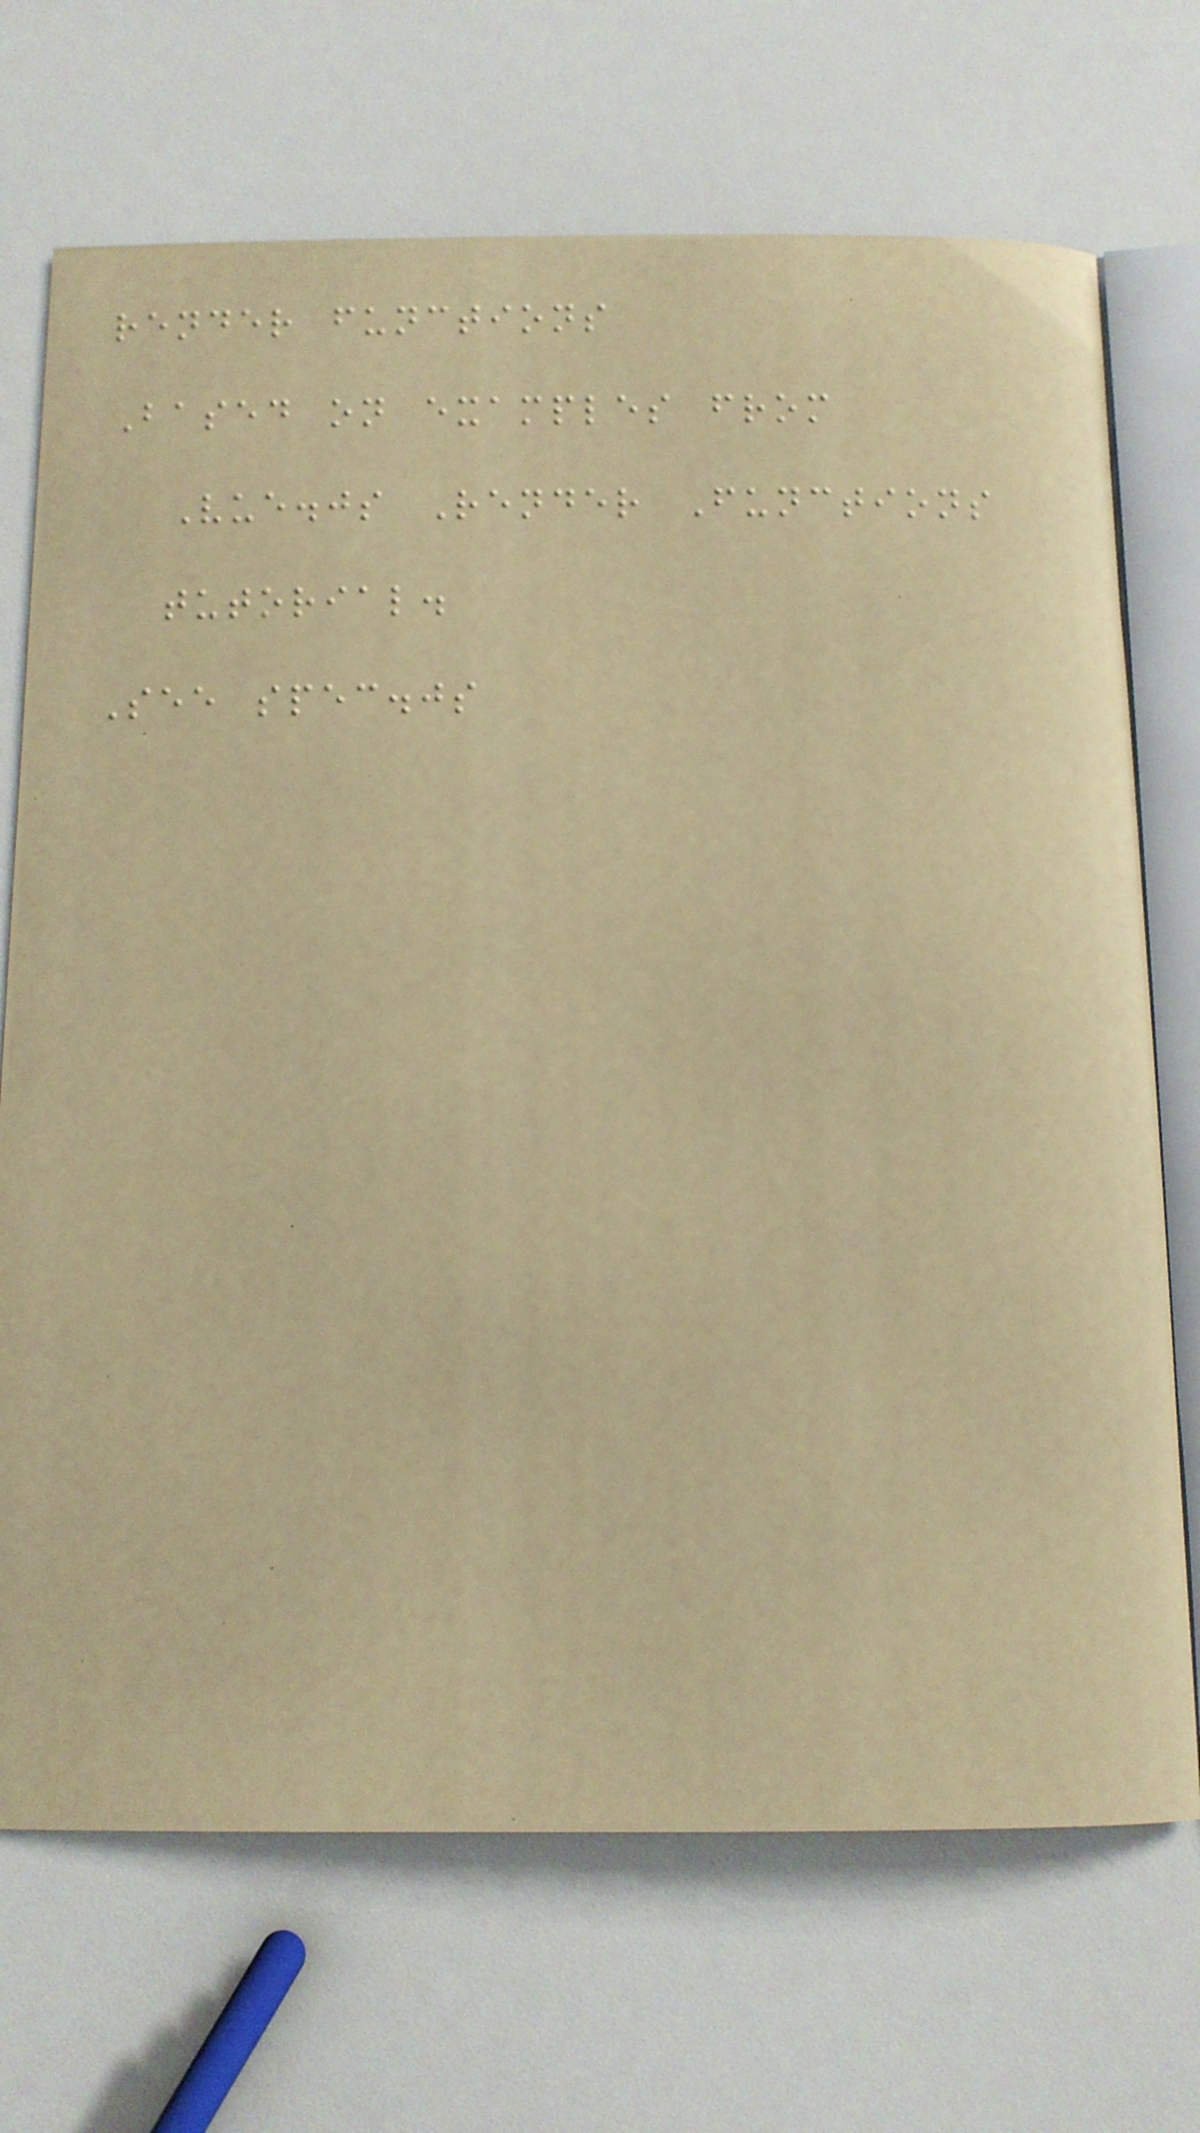render functions
Based on examples from
Vue.js Render Functions
tutorial.
See spec.js
